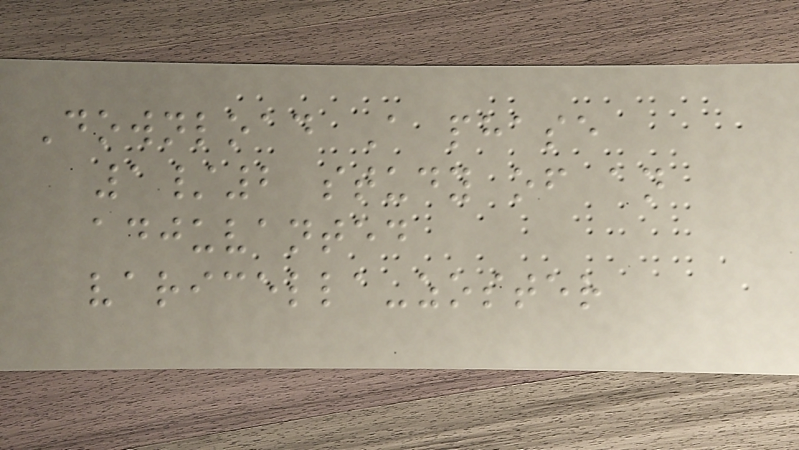Download A phase
1/2 study of an
adjuvanted
varicella-zoster
